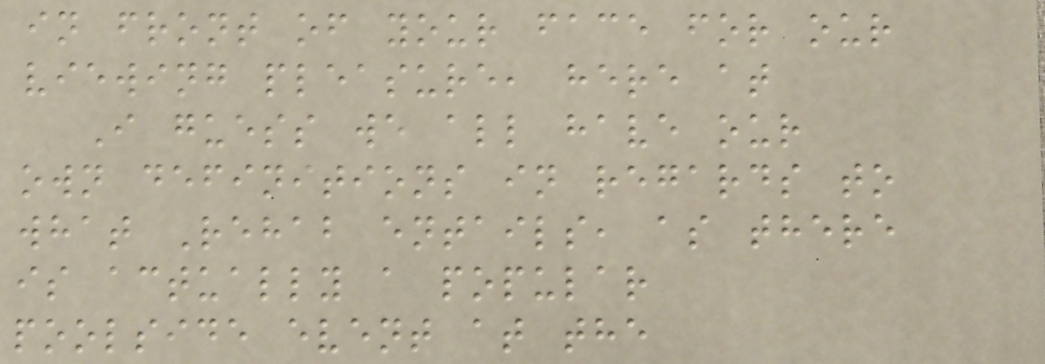in front of your face for our
viewing pleasure, here at
I guess we all have our
own definitions in regards to
what Rehab entails, as there
is actually a popular
poolside event at the
